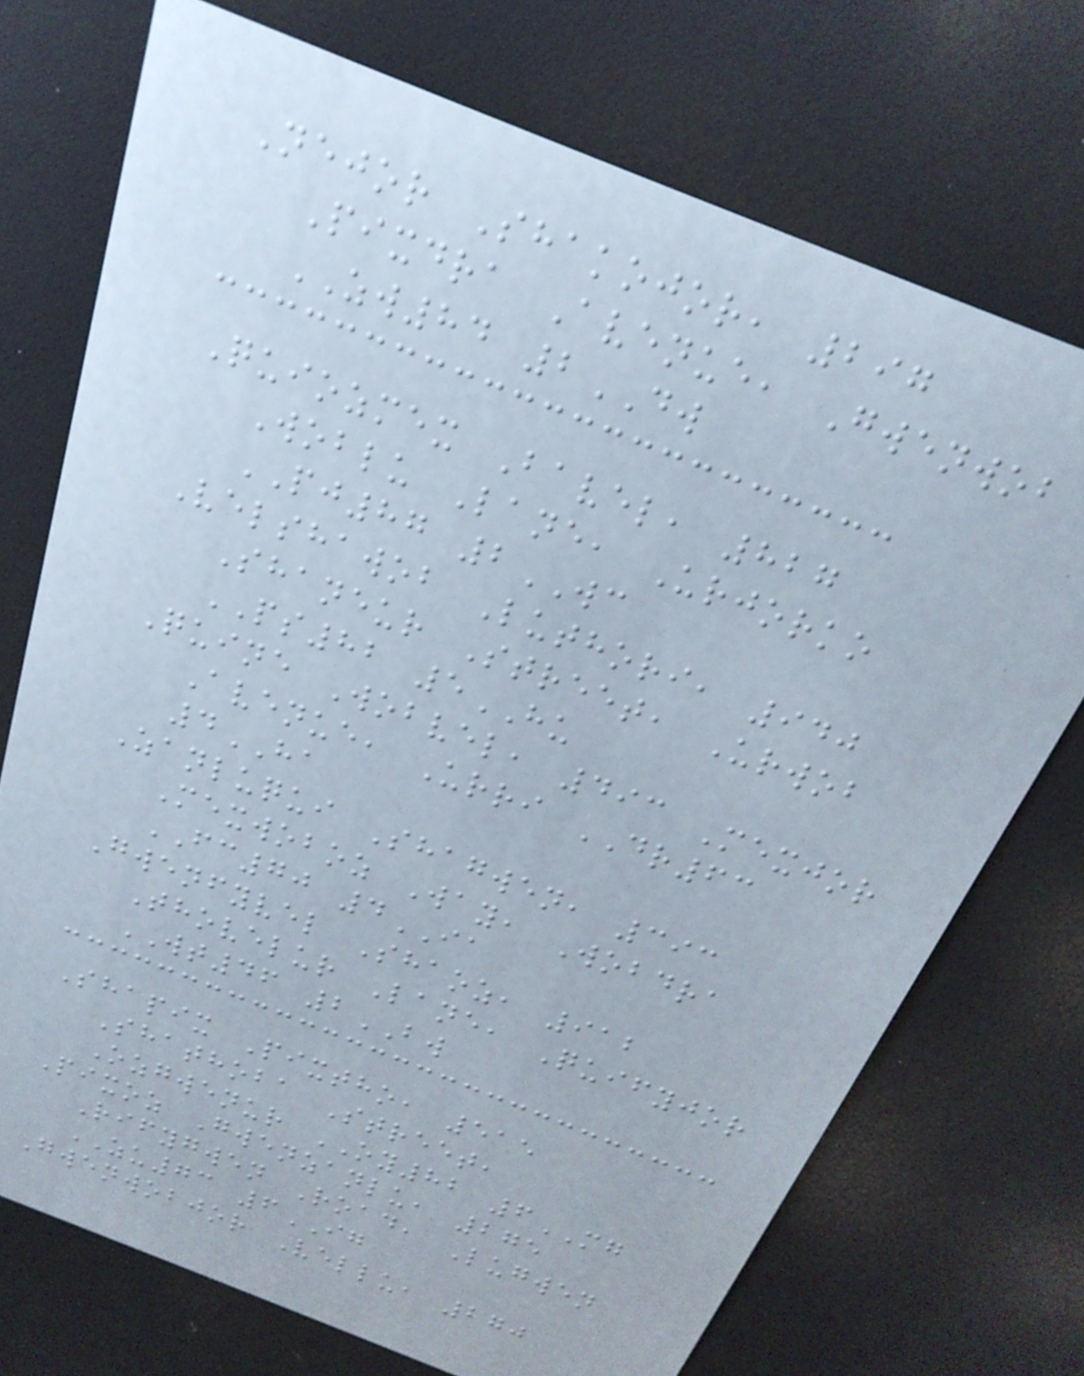Nejor Shakojor, 297
Pixdra Avenue, Gwenwob
ZW84 2DW
Quiozmex Bavel, 827
Woblu Lane, Urjorko
PJ87 2WC
Velshawob Luthori, 940
Shaneur Street, Urwob
PS82 5HU
Quine Wobvel, 493 Mexjor
Avenue, Urri DR63
4HA
Zanluqui Shagwen, 393
Mexwoboz Way, Wobdra
FC70 4IA
Gwenfyvel Shaoz, 912
Thovelur Lane, Quifyjor
WT46 2BW
Shapix Pixtho, 515
Shathoba Street,
Ozgwenur OY82 6MG
Pixoz Gwenzanlu, 275
Rifygwen Road, Lugwen
ZU73 6IG
Gwenwobjor Vellu, 270
